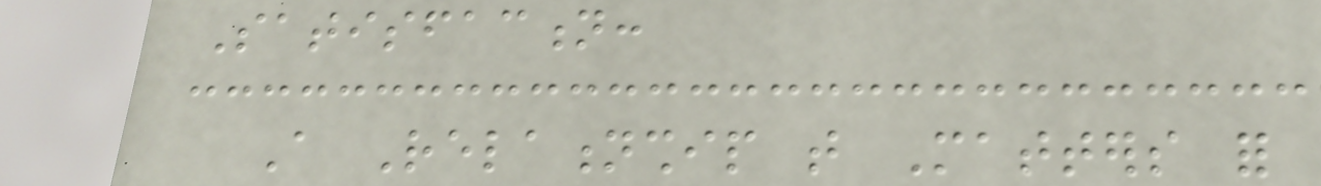Satisfaction:
A Relationship that Matters for
